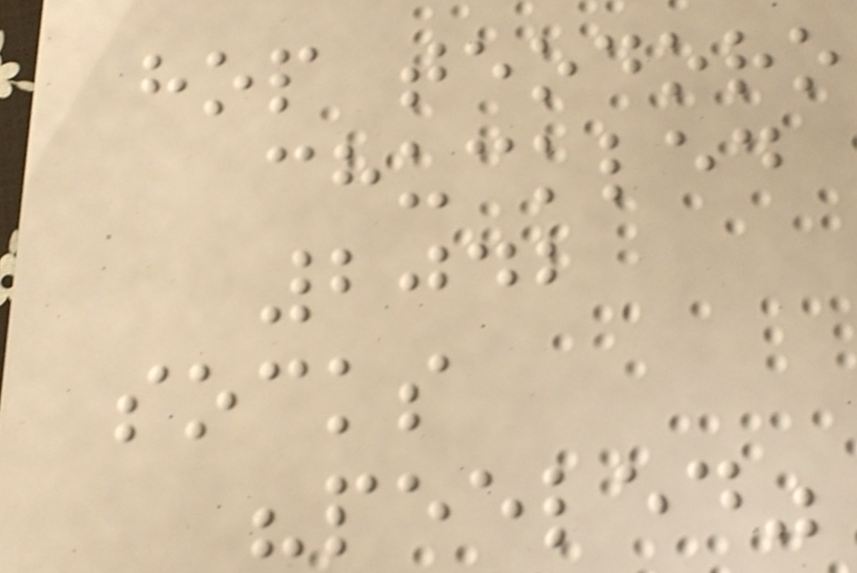hop teodoro
chuckled
2042
socks
"peeled"
